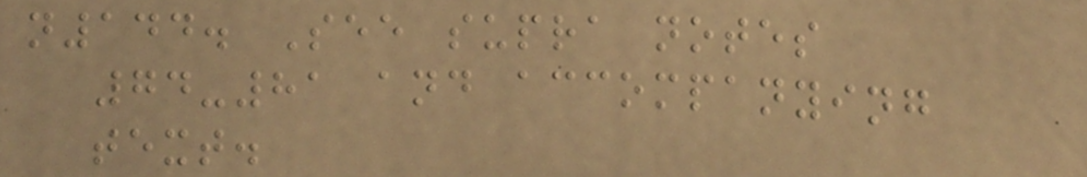n144. See supra notes
74-81 and accompanying
text.
